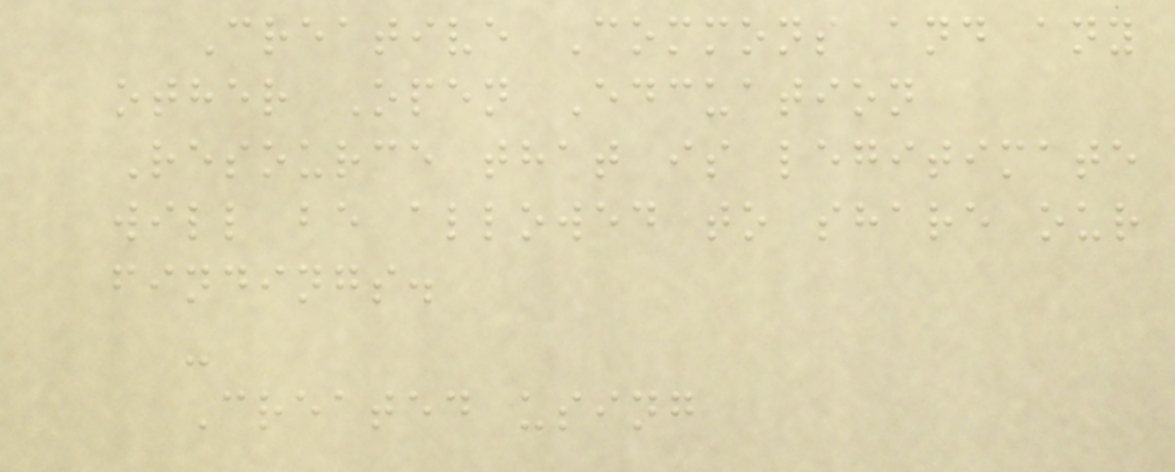Creative Commons and any
other Open Edcuation
Resource that is legitimate
will be allowed to share our
findings.
-
Created using
